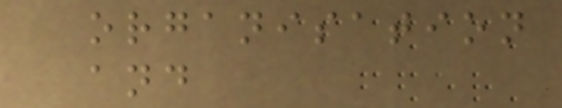organisation
and
